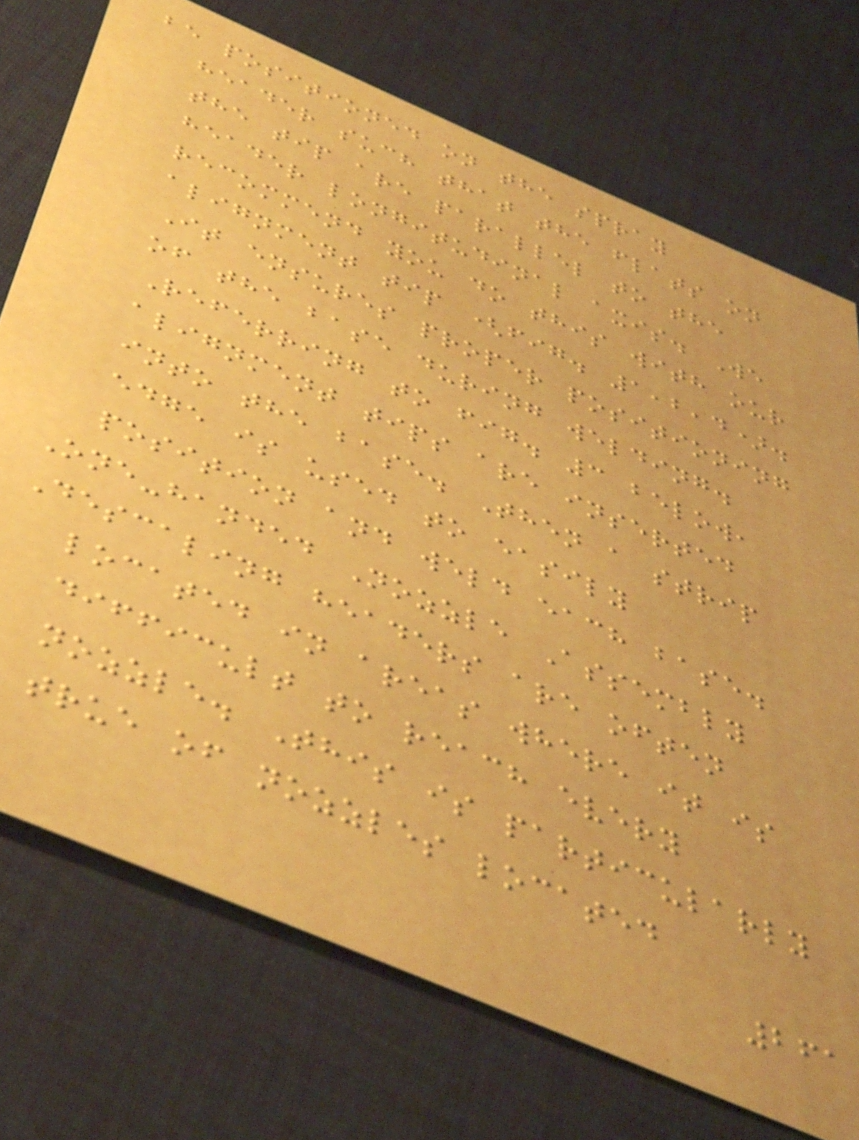be positioned on the spray
header such that the flats on
the tip are parallel to the
header longitudinal axis. We
recommend you do this with our
alignment tip (fig. 1,2,4).
It ensures proper positioning
of the base during welding.
Referring to fig. 3 below,
alignment tips are inserted
into the base. Then a strip
edge is used to easily
position and weld each base.
One-handed Nozzle Assembly
Descaling headers are often
located in areas where it is
difficult to reach every
nozzle. This is particularly
true of nozzles located
261
